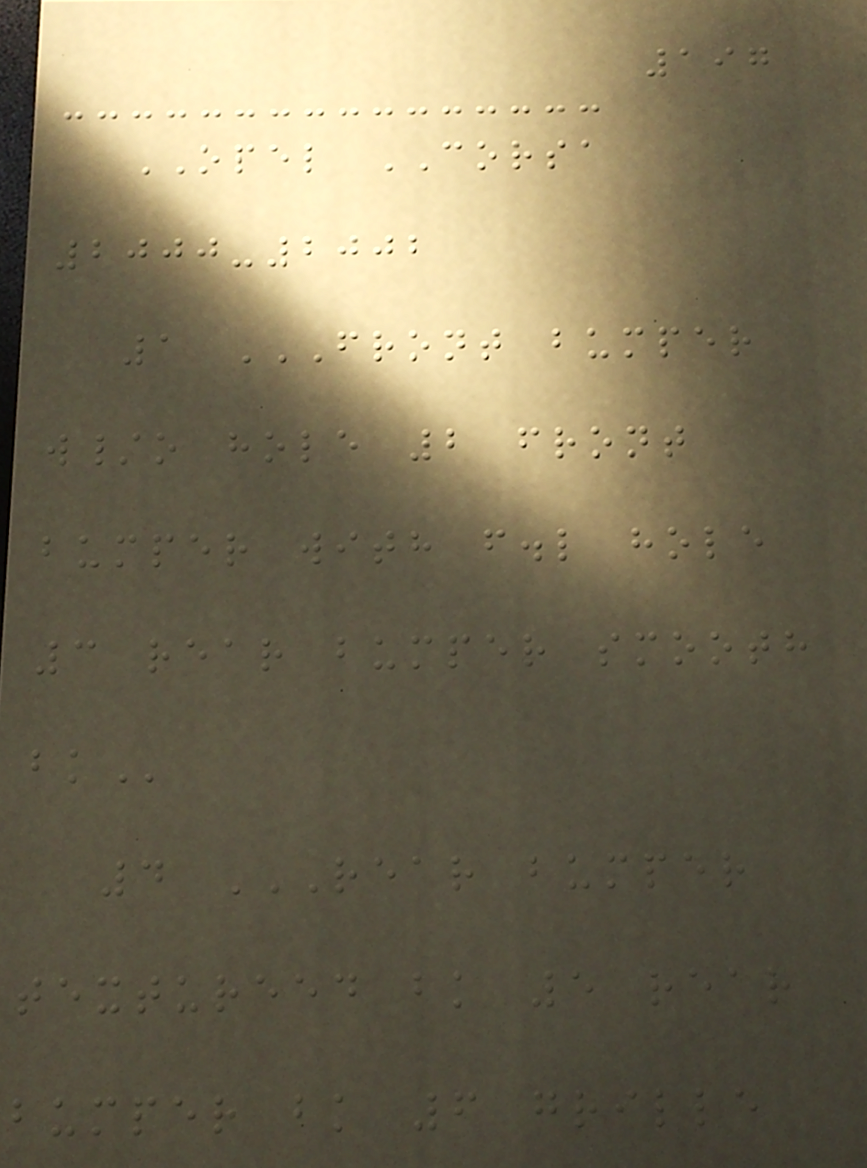197
OPEL CORSA
2000-2002
1 FRONT BUMPER
W/O HOLE 2 FRONT
BUMPER WITH F.L HOLE
3 REAR BUMPER SMOOTH
BK
4 REAR BUMPER
TEXTUREED BK 5 REAR
BUMPER BK 6 GRILLE
